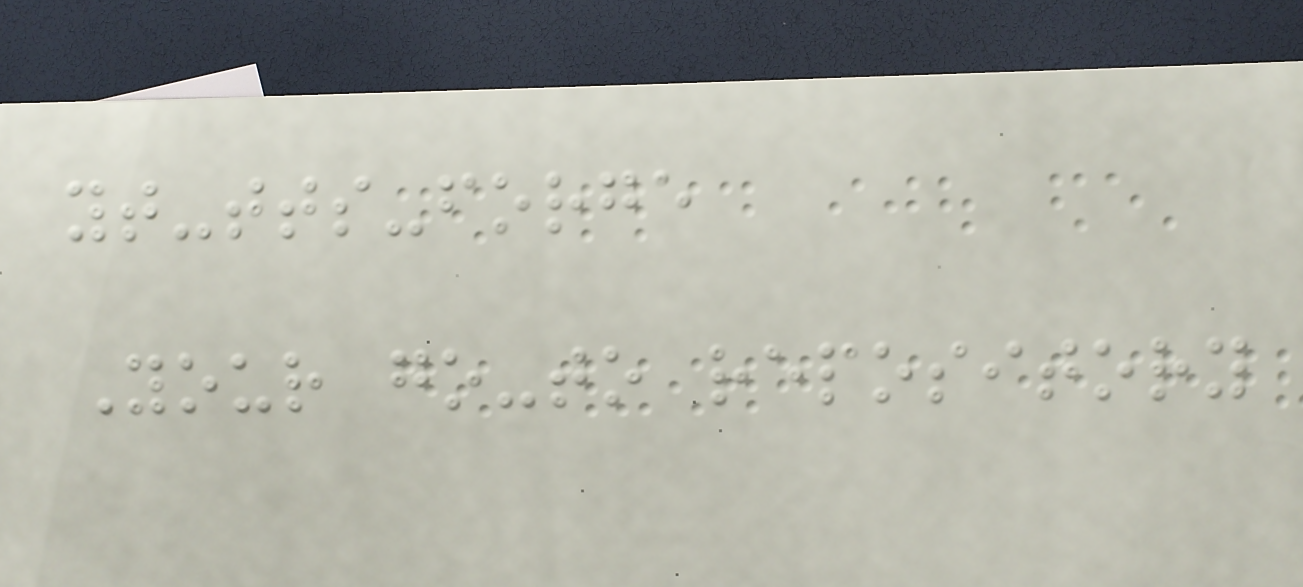yt-tts-forge
Your go-to repository
